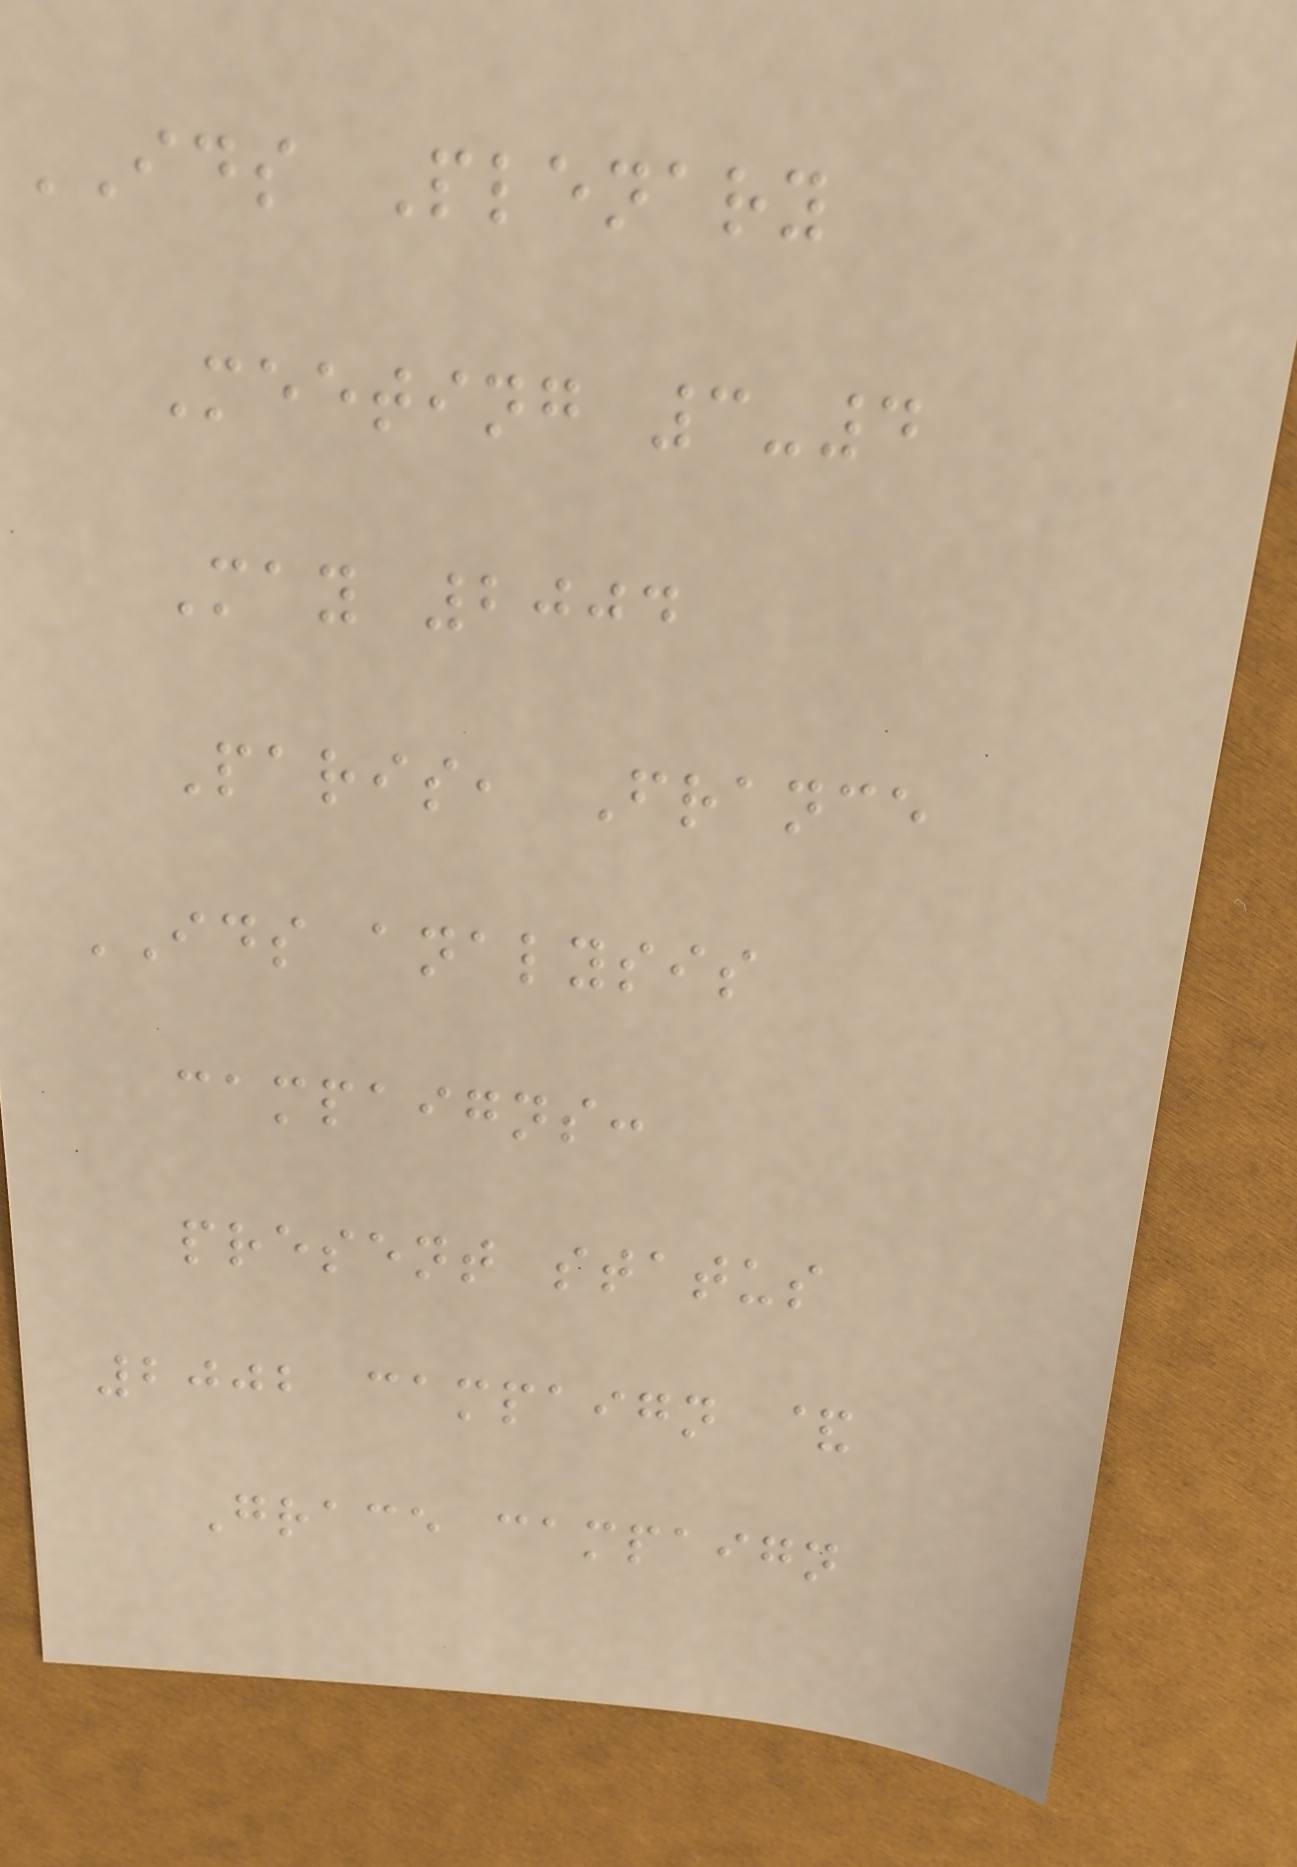IDS Plenary
Meeting 3-4
May 2004
Paris, France
IDS analysis
campaigns:
present status
2002 campaign &
Grace campaign
